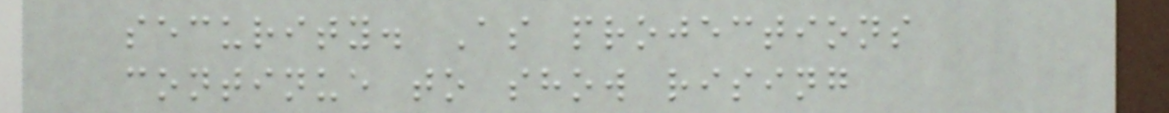security. As projections
continue to show rising
